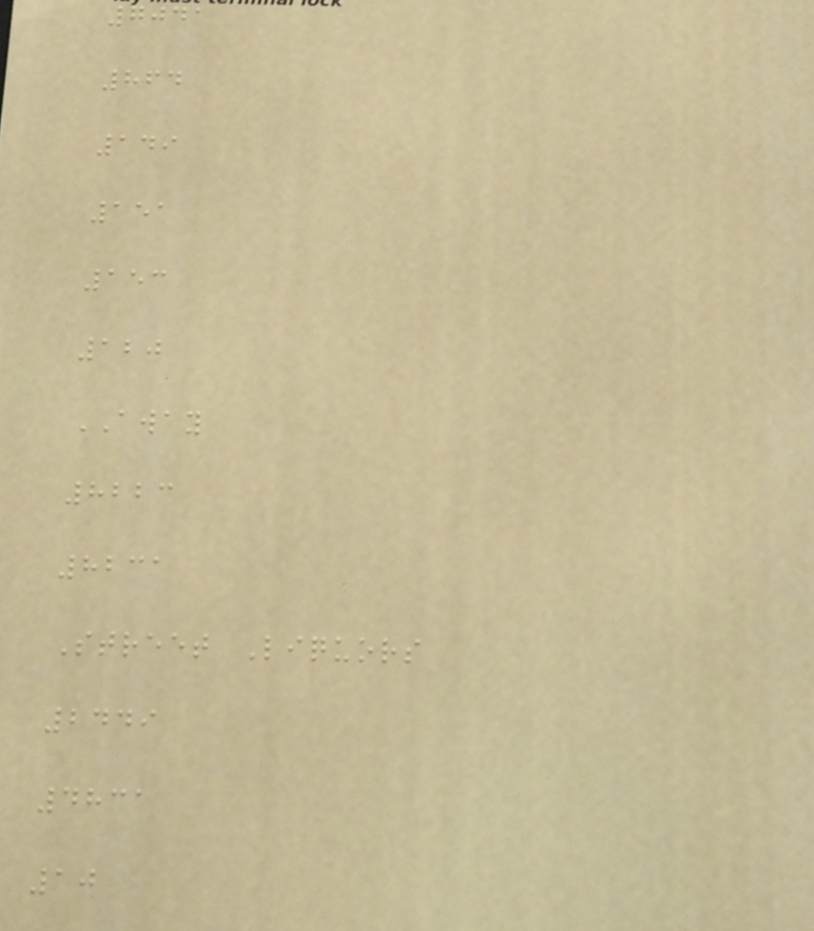7041
864
149
151
153
120
AWAY
8223
8231
Street Liquors
2449
4831
10
